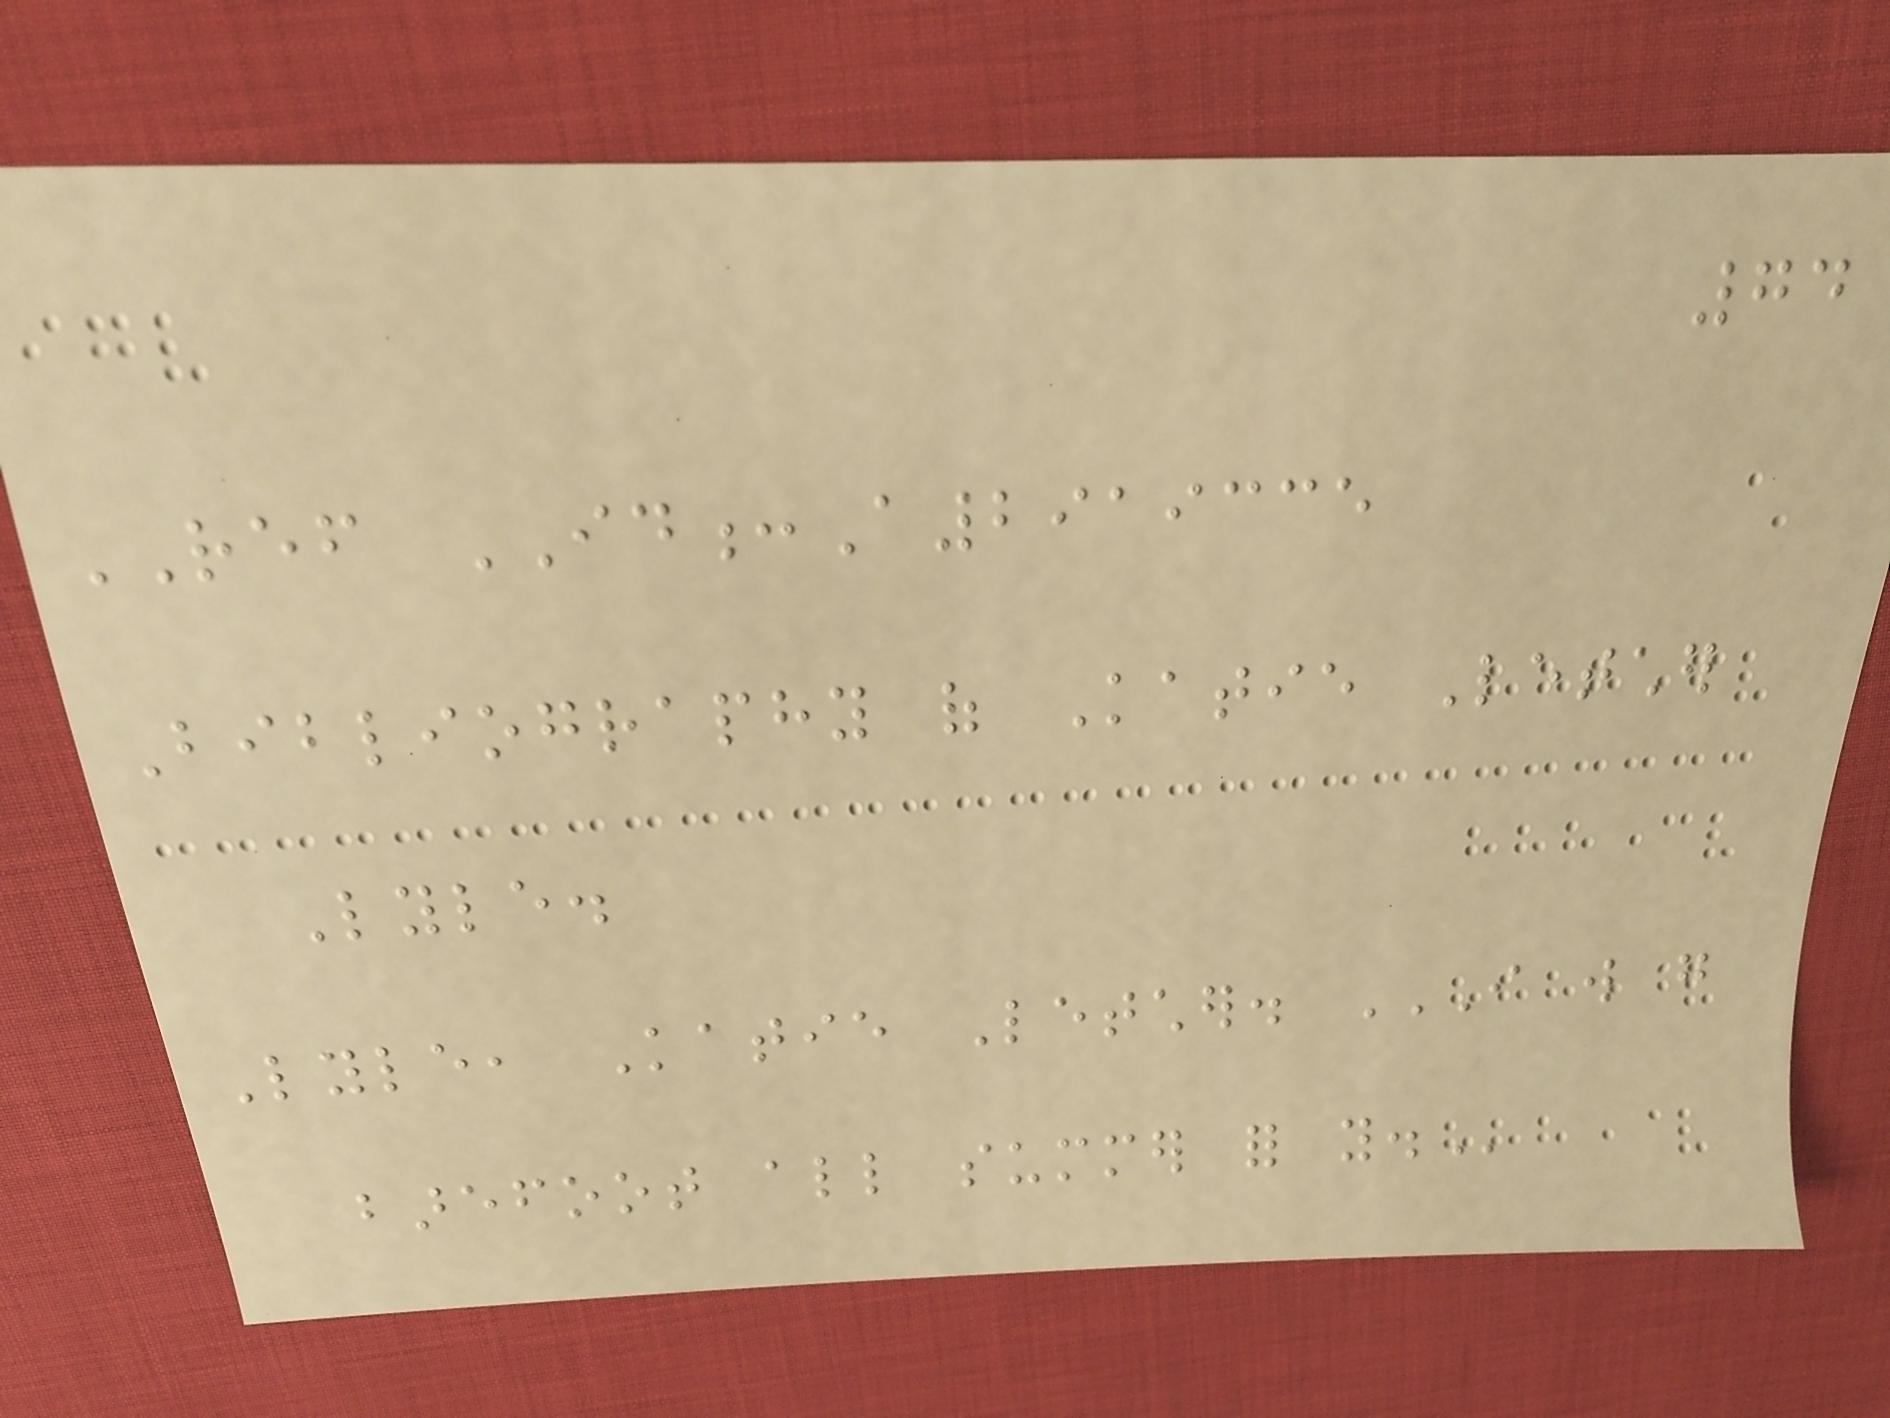74
REF ID:A2919335
Bibliography of Katie Letcher
Lyle.
Lyle, Katie Letcher. I WILL GO
BAREFOOT ALL SUMMER FOR YOU.
